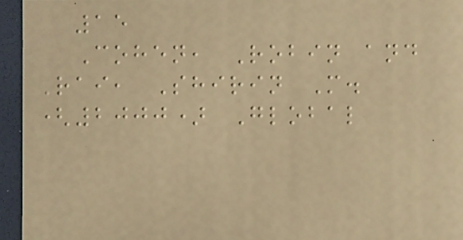15
Cohen, Robin and
Rai, Shirin M.
(2000) Global
